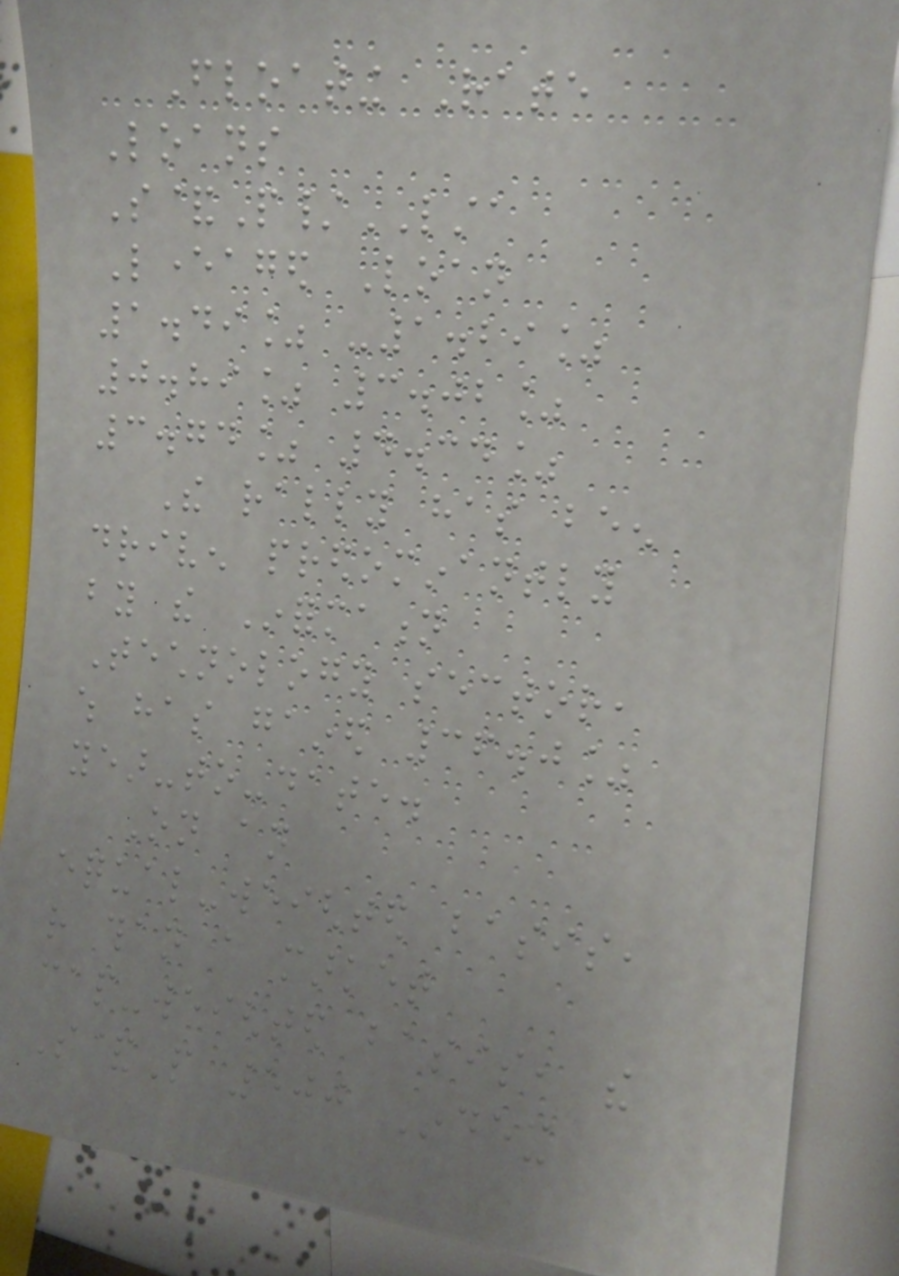Floating Rate
Loans
S&P/LSTA
Leveraged Loan
1.49% -1.29%
0.89% 3.02%
3.74% 4.34%
The rally has been
driven predominantly
by the Information
Technology sector,
which has gained 36.0%
year-to-date.
On an
equal-weighted basis,
rather than a market
cap-weighted basis, the
S&P 500 Index
